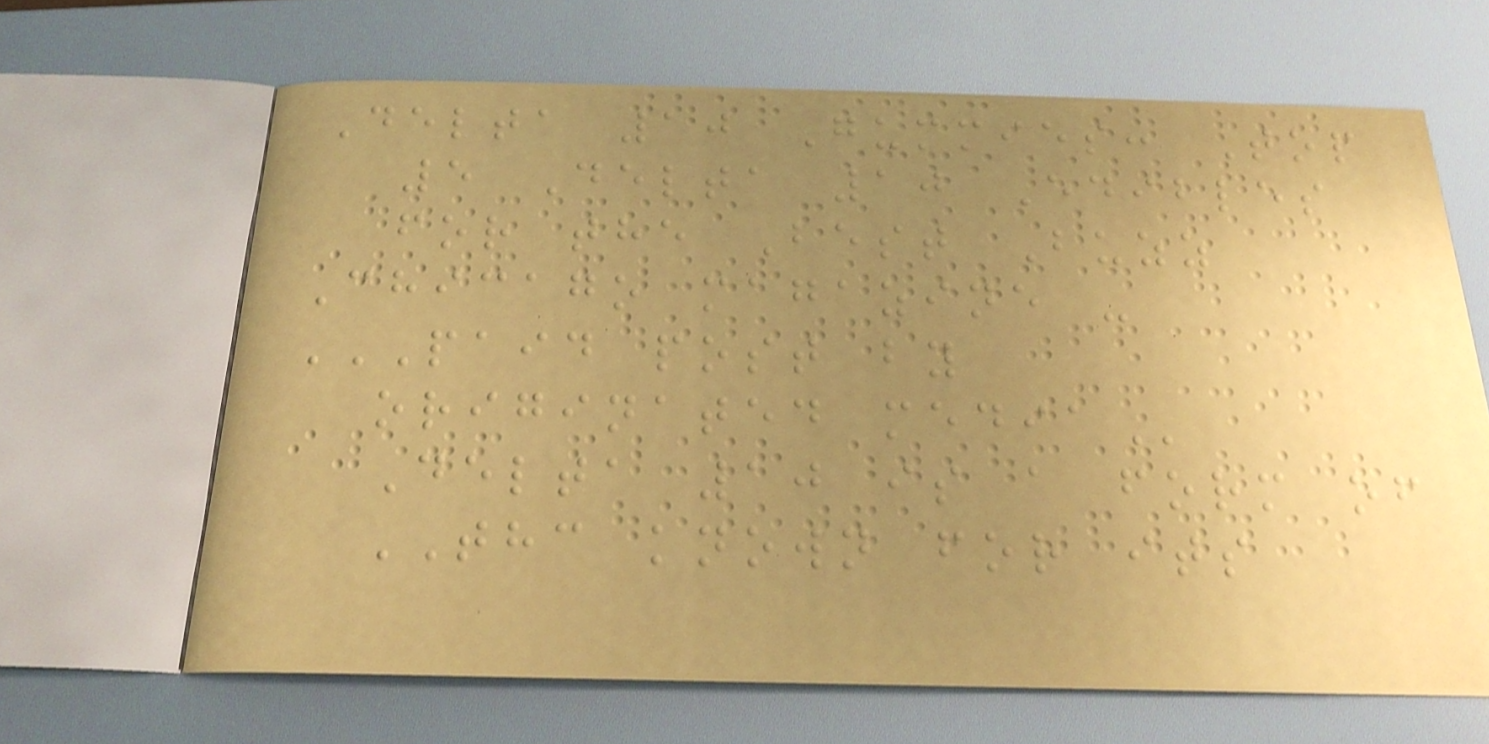Delta 10 Gummies: Top
5 Delta 10 Edibles
for the Best Buzz
Chicago magazine -
PAID POST BY
ORIGINATED MEDIA
Delta 10 is a form of
THC known for its
